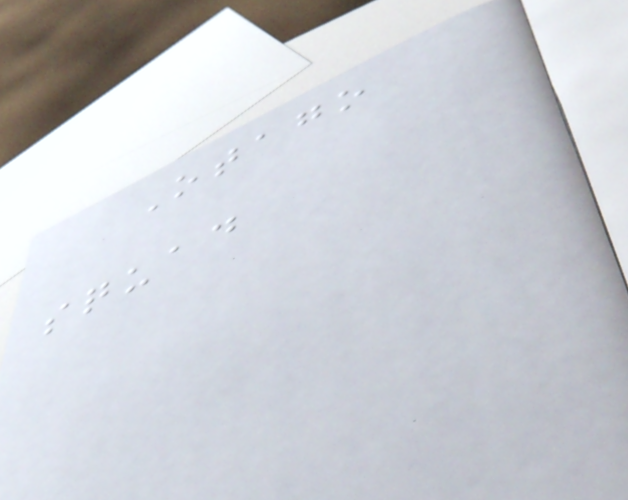Otago
squad
